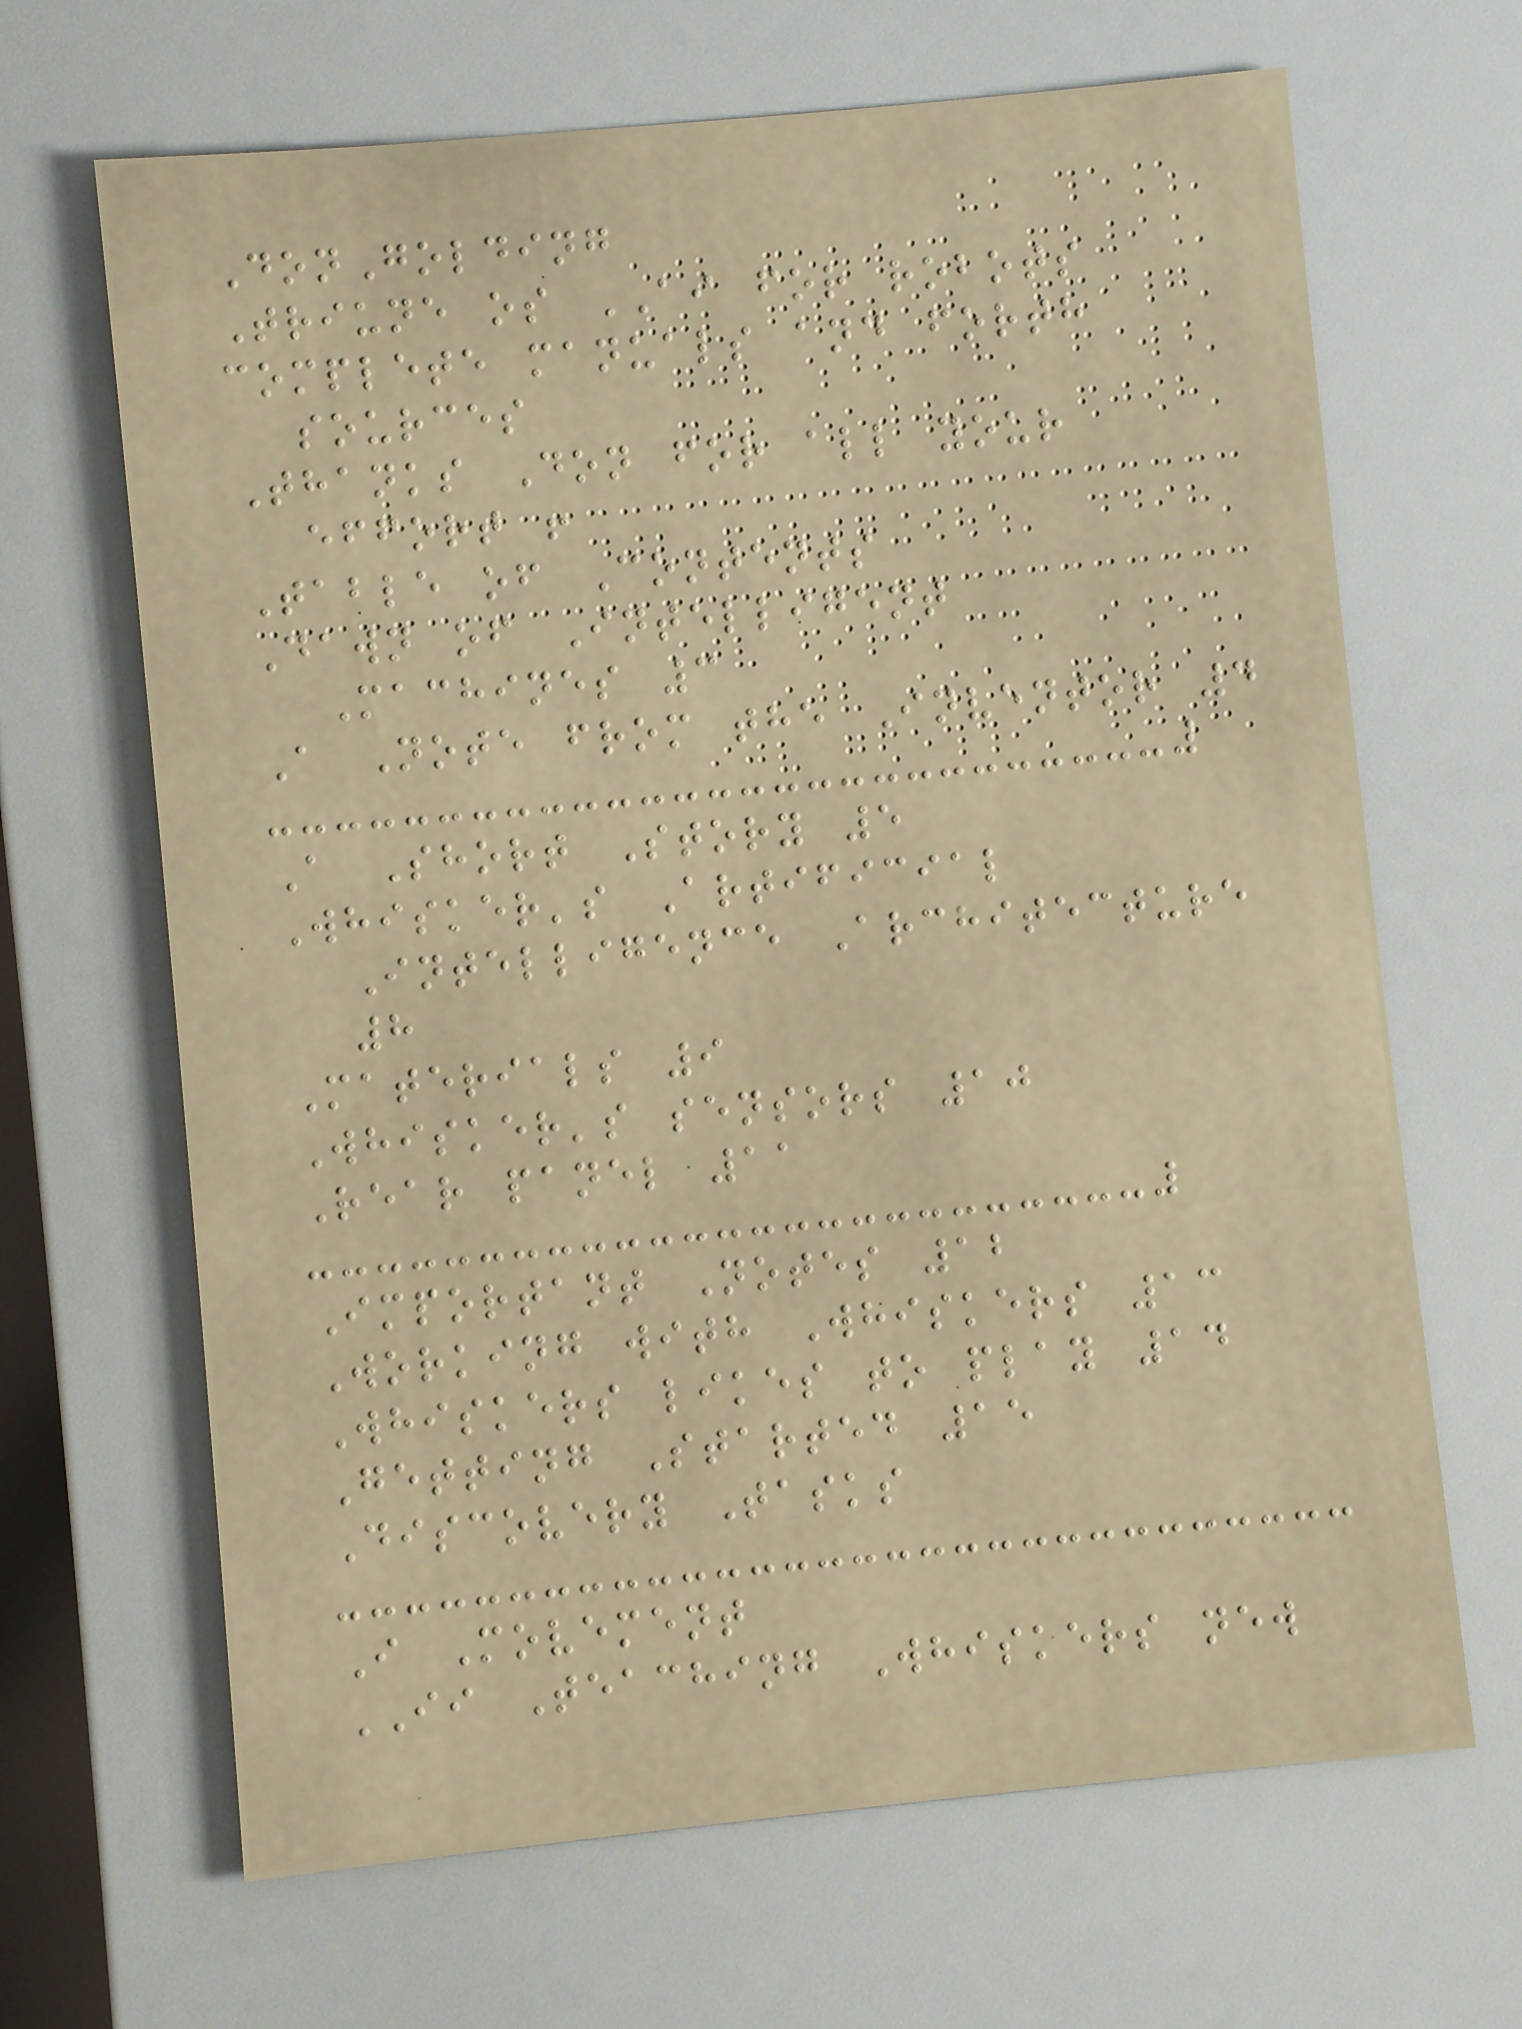DonGolding
Triune os AI for robots
complete manuals and forth
sources
Thanks Don for all your
effort !
Table of Contents
Dawn of Intelligent
Machines 3
A Note from the Inventor 4
A Short Story 5
Whisker's Artificial
Intelligence Architecture
8
Materials 9
Whisker's sensors 10
Rear panel 11
Important Notes 12
Working with Whiskers 13
Whiskers likes to play 14
Getting Started 15
Discovery Tasks
I Movement
II Teaching Whiskers new
